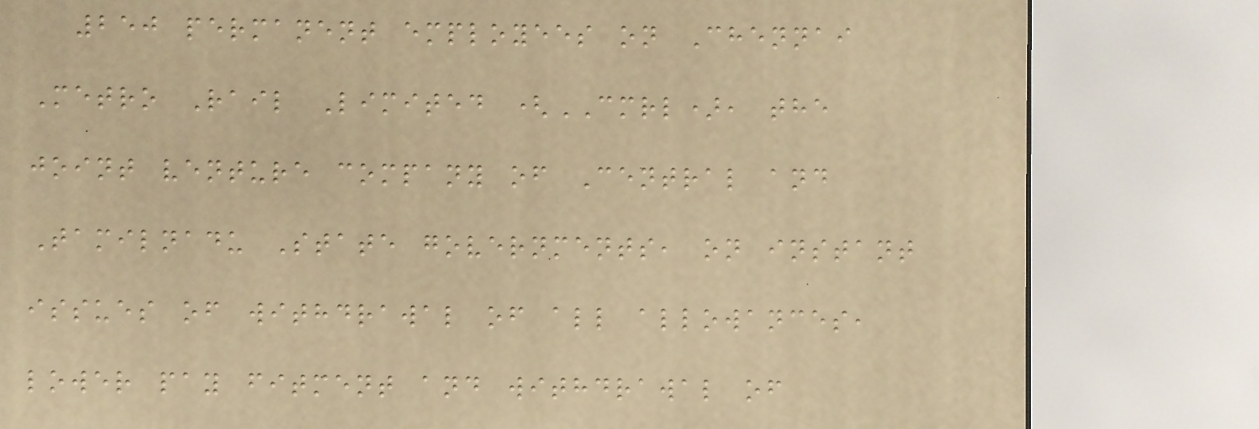250 permanent employees on Chennai
Metro Rail Limited (CMRL), the
joint venture company of Central and
Tamilnadu State governments, on instant
issues of withdrawal of all allowances,
lower pay fitment and withdrawal of
